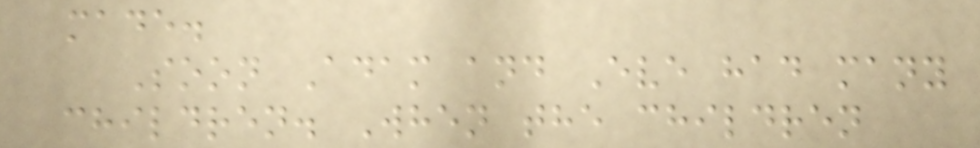made.
Soon Adam and Eve had many
children. When the children
